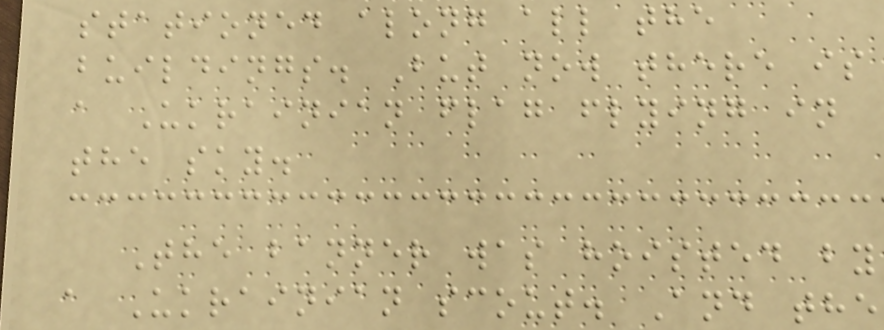stationed along all the
buildings. But now there is
a Ukrainian flag flying in
the sky.
The banner was hoisted by
a Ukrainian scout. And the
